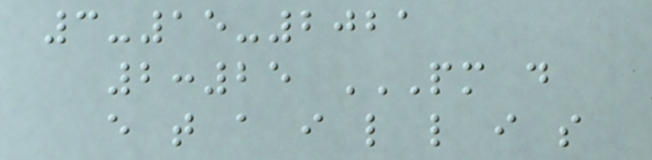3-15-2021
2:25 PM D
E T A I L L I S
